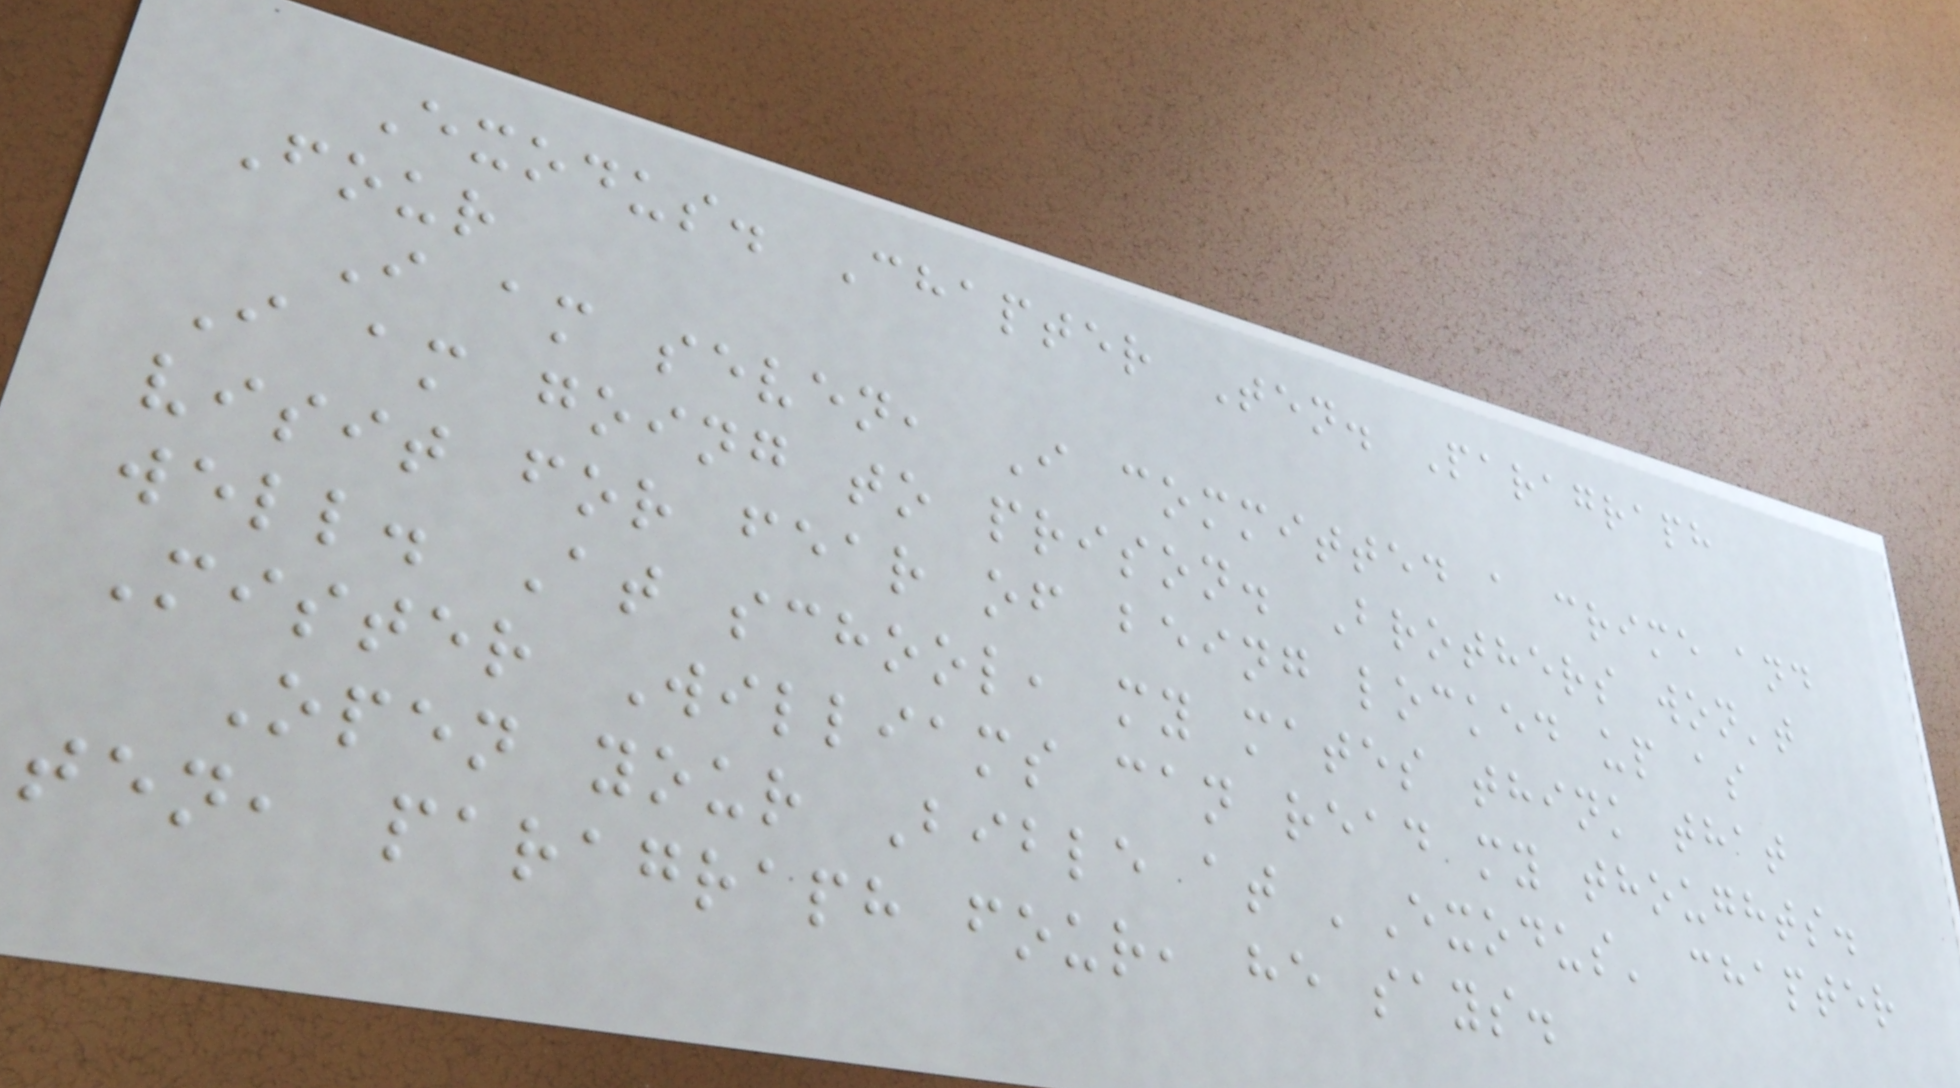Exodus. Chapter Ten. Paragraph
Four
I am seven, I committed a crime and
I am going to prison. Brothers won't
visit for fear of being locked up as
well. At school, my mates think that
Mister Williams can read my thoughts.
Open your Bible at 'Exodus' chapter
ten, paragraph four, he says.
